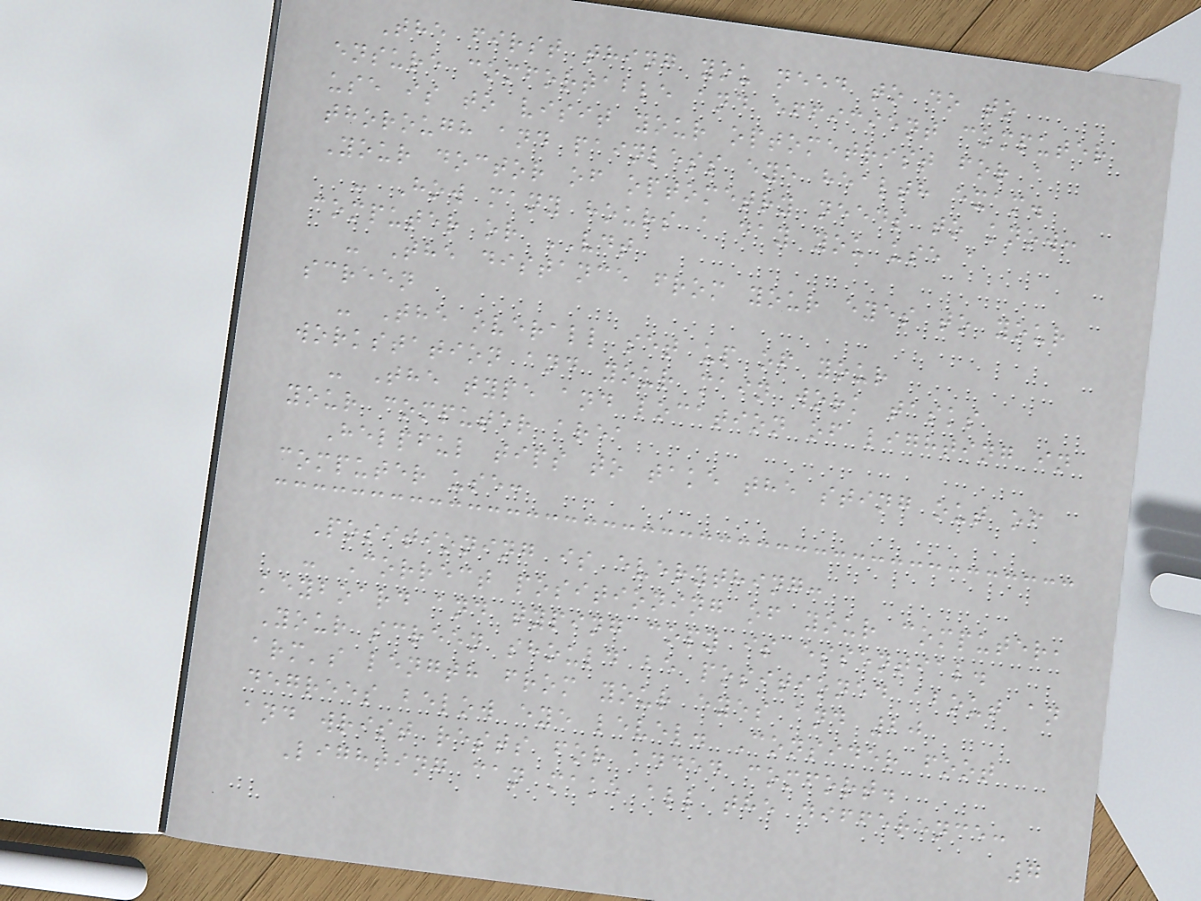The first thing you need to do to
ensure comfortable and efficient computer
use is to visit your optometrist for a
thorough and painless eye health exam.
Your doctor of optometry needs to know:
- How many hours a day you use a
computer or VDT
- The distance from your eyes to your
screen
- The overall set up of your
workstation and your main work tasks
- The type and location of lighting in
your computer area
Helpful tips to take the sting out of
computer use:
Positioning is everything:
- Correct positioning of your computer,
keyboard and typing copy is essential.
Your screen should be positioned about an
arm's length from your eyes and 20
degrees below eye level. Consider foot
and wrist rests for added comfort.
Lighting can make all the difference:
7
